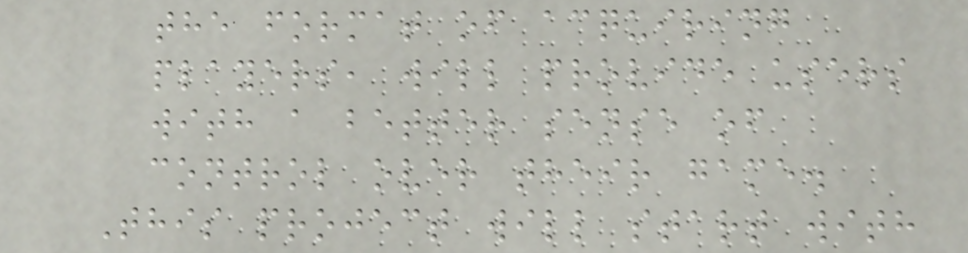the format of acquiring
players, will provide users
with a better sense of
control over their game.
This project will start with
